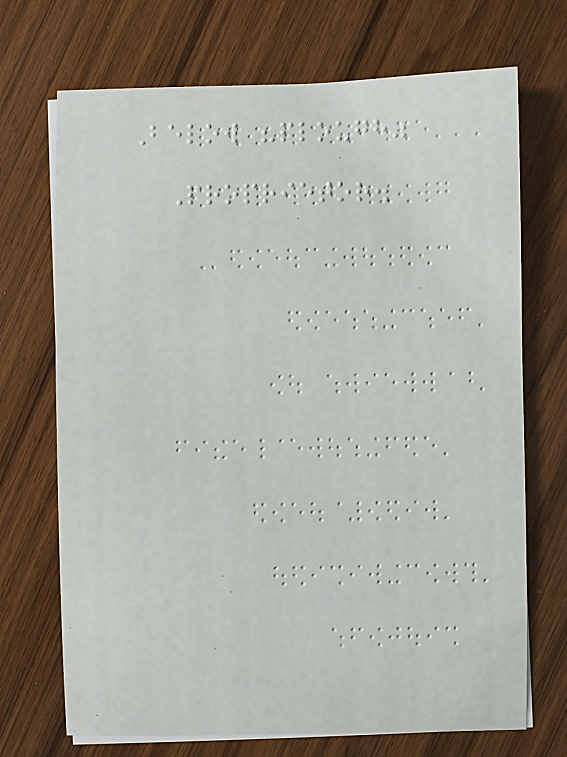Below "plough"
Proprietor.
